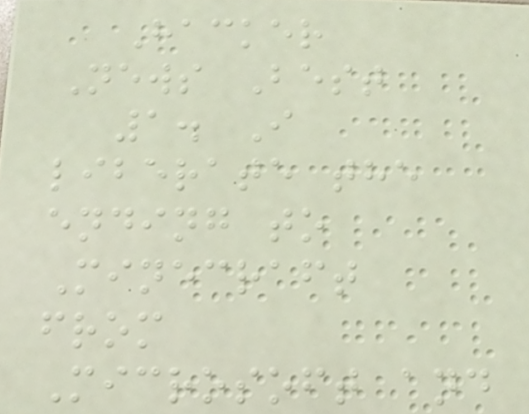Hacker
News Best
1. I
liberate the
ending to
Minecraft
from
Microsoft and
